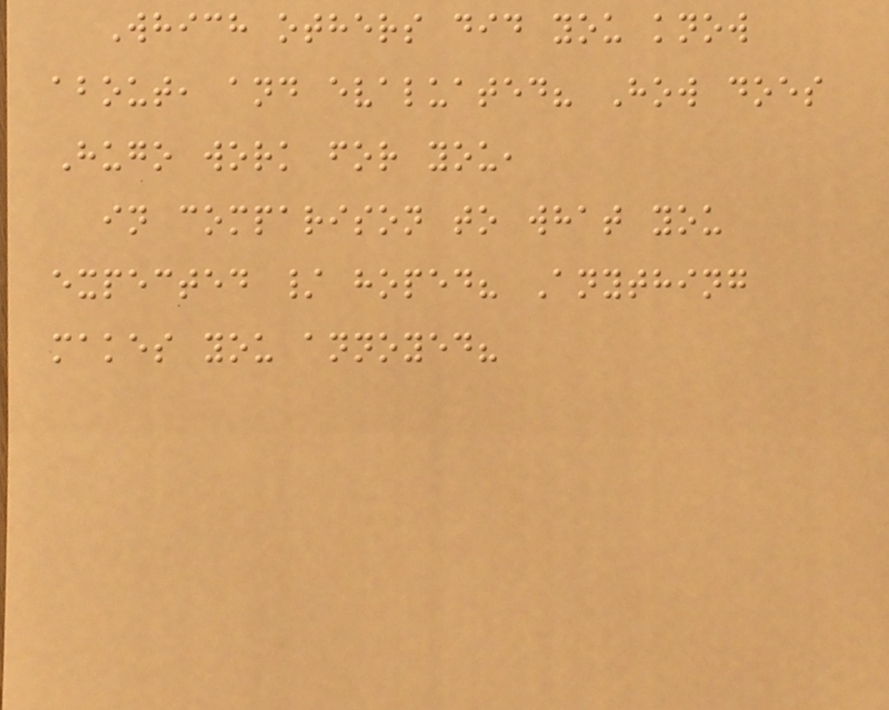Which others did you know
about, and evaluated? How does
Hugo work for you,
in comparison to what you
expected / hoped? Anything
makes you annoyed?
